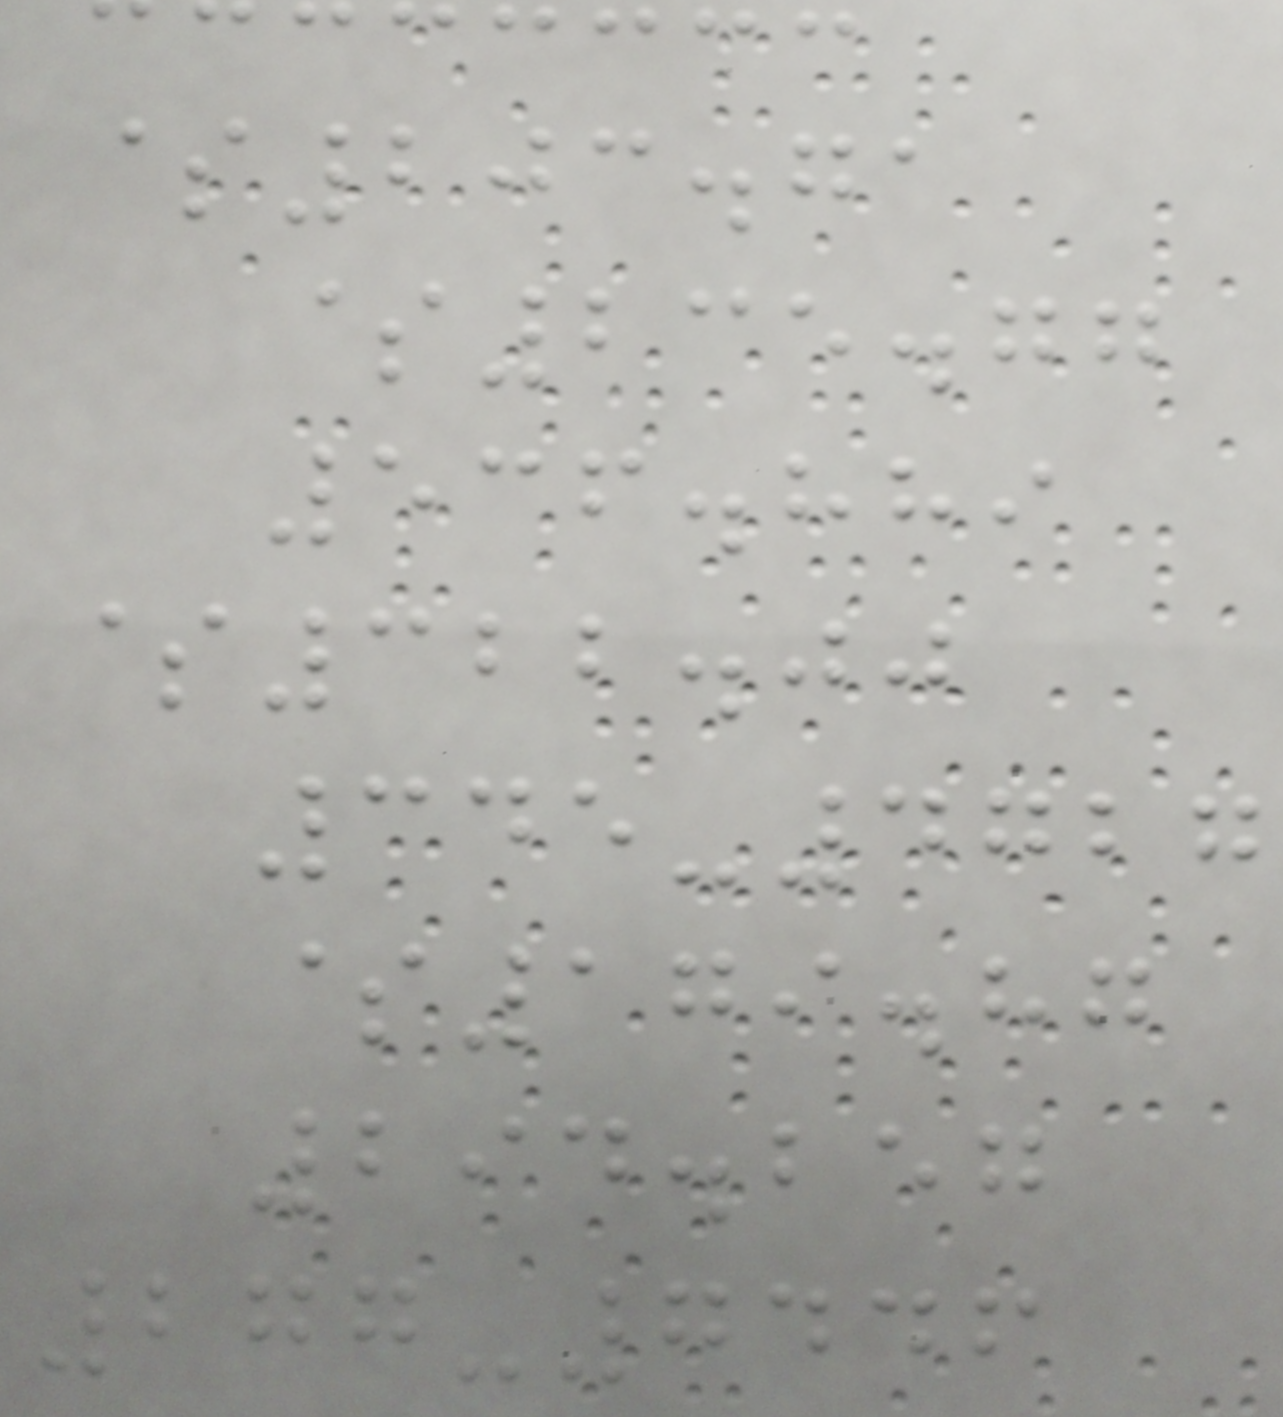$203.71
$235.77
536.889
$322.00
345-4727
$179.87
294.257
277-7446
